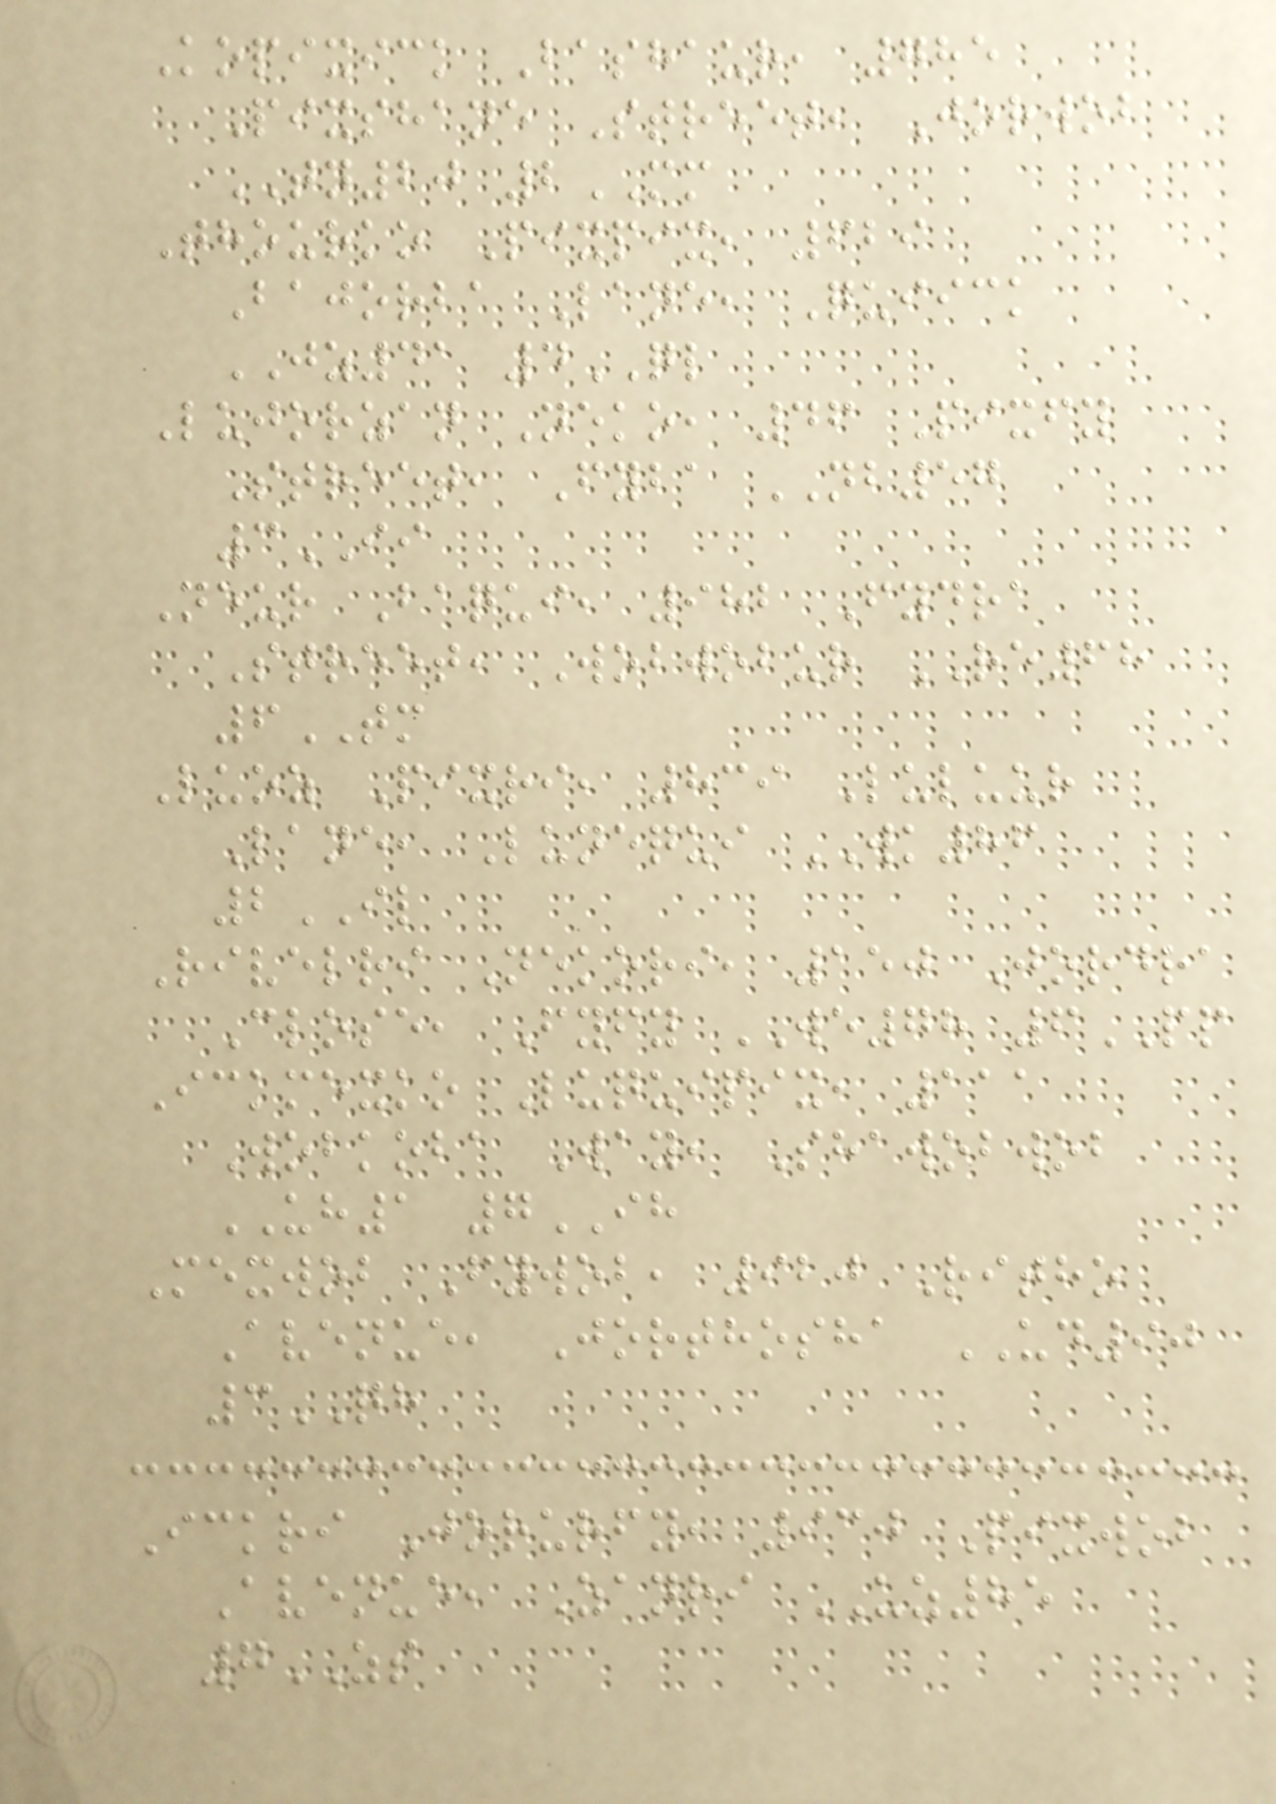Kopixick Bashaur, 785
Pixshane Street, Jorwob
TN20 2MM
Thourko Pixpix, 629
Bajorba Lane, Quiick
JZ41 4QL
Lujorzan Neko, 46 Pixfy
Street, Fyba NB57
3II
Neur Baqui, 982 Fydra
Street, Wobwobur RE68
6TM
Luoz Pixri, 839 Luluur
Lane, Lunequi WK86
2IL
Rivelri Nekori, 150 Jordra
Close, Fyfy WE78 6PP
Ickmexko Luquipix, 111
Wobkoba Way, Shawobwob
UH1 7IH
Mexwob Fywob, 920 Ritho
Avenue, Jorthosha UD90
3QH
Ickri Jorurfy, 930 Pixwob
Avenue, Zanri UZ85
7ZS
